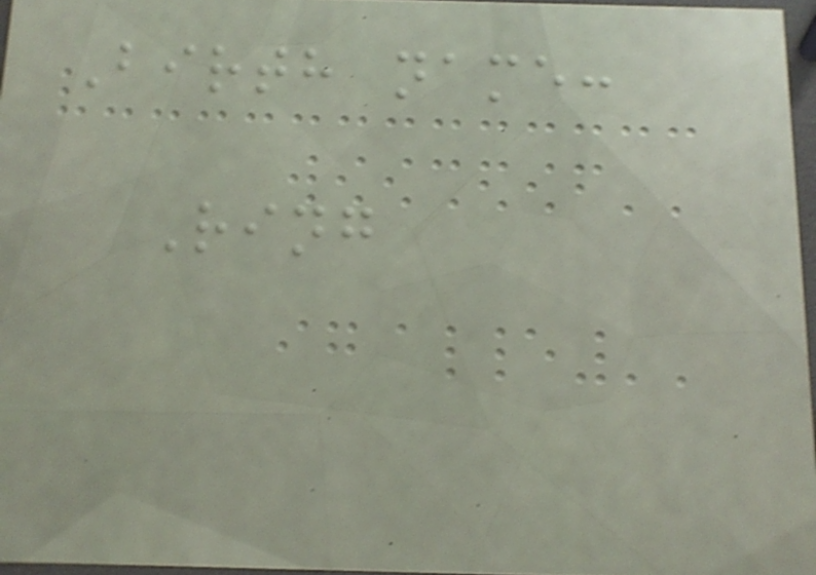Birth name:
Ring
